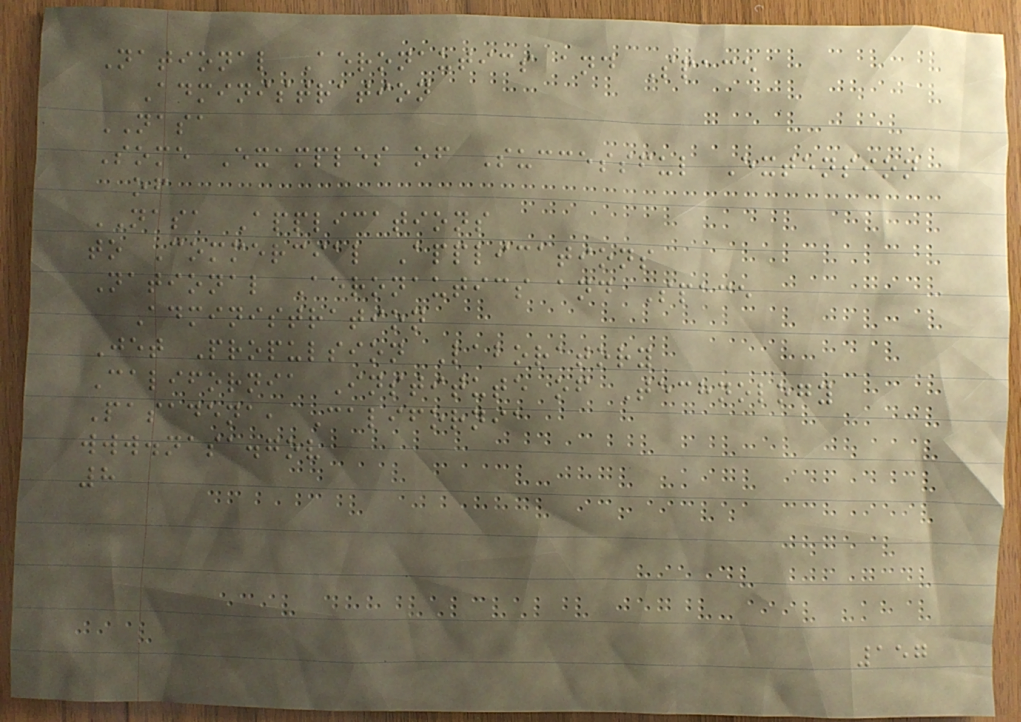National Aeronautics and Space
Administration
NASA
Some Examples of Successful Extension
of
NASA Applications
to Commercial Applications
National Aeronautics and Space
Administration
Jet Propulsion Laboratory
California Institute of Technology
Pasadena, California
www.nasa.gov
8
157
